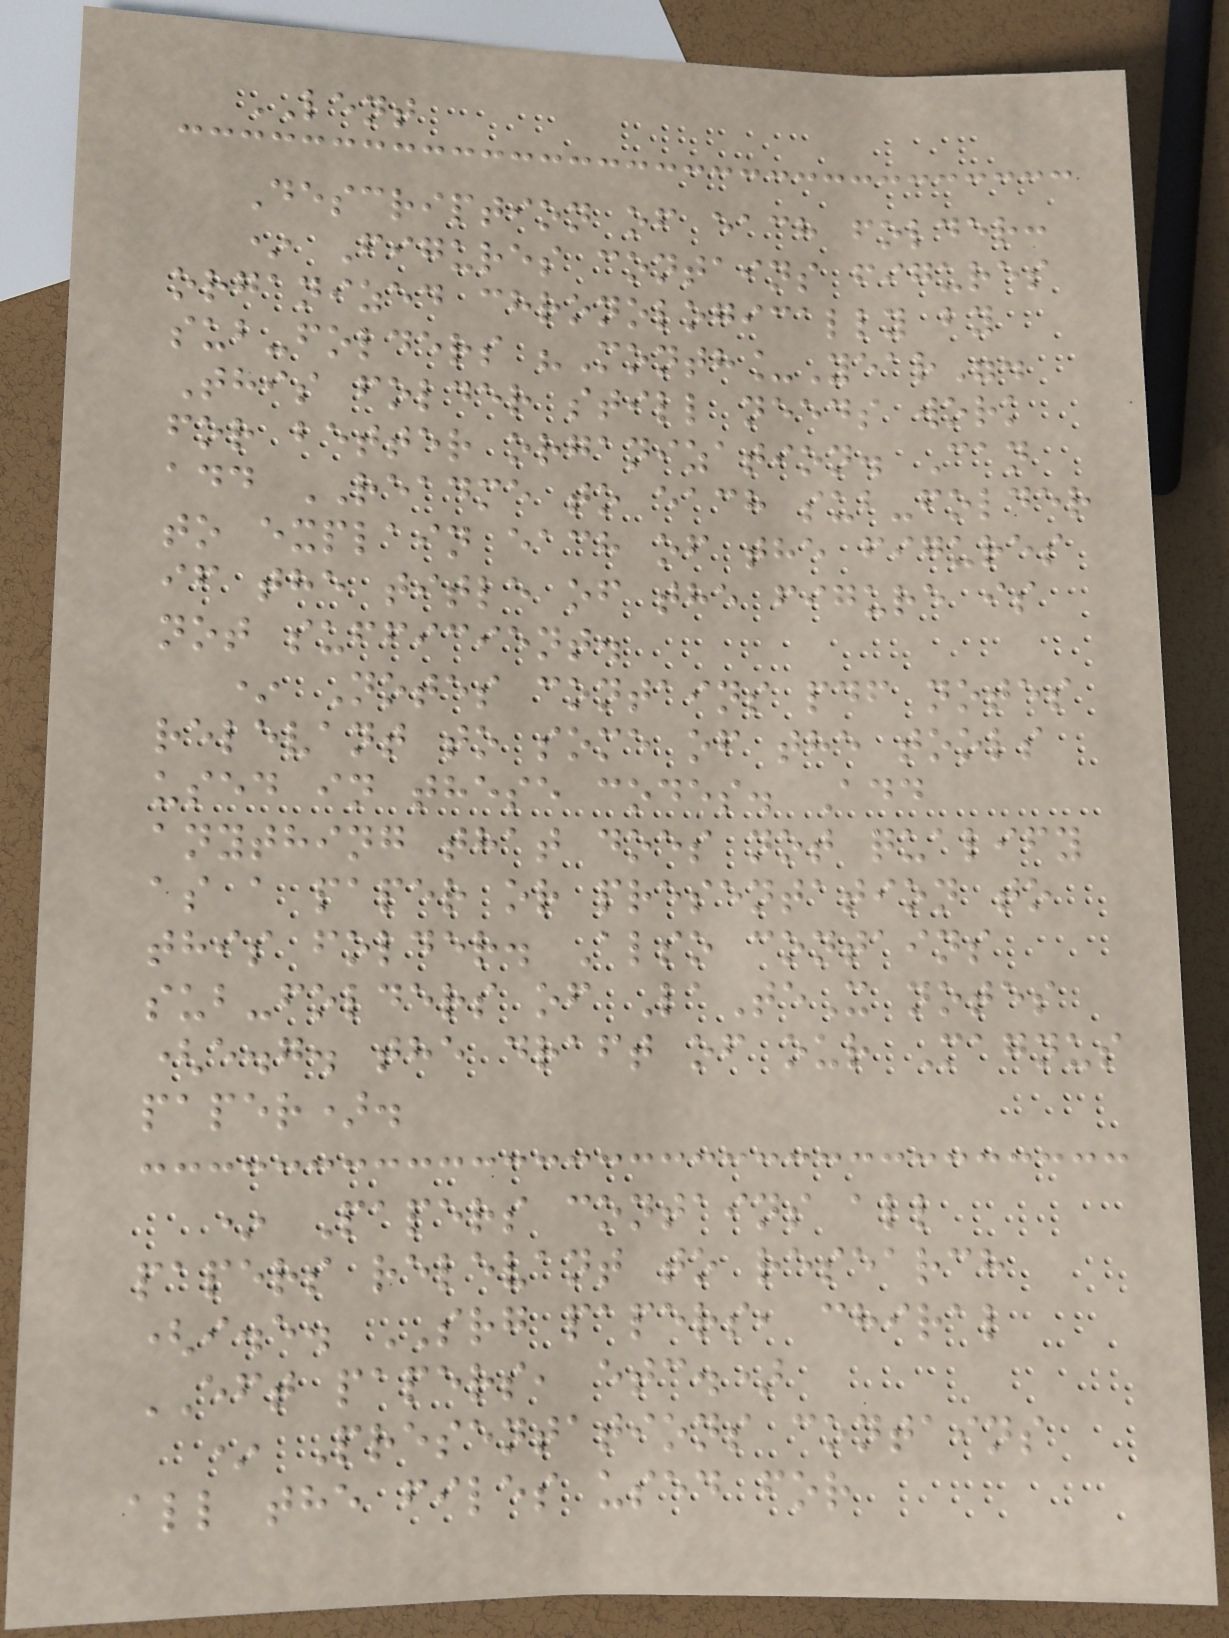LENT
Description of each folder:
* Figures contains figures
organized chronologically by
sub-folders "Month_Year".
This folder still needs work
for better organization. Can
add README to each sub-folder
to explain each of the figures
if the title of the figure is
not sufficient.
* Notes contains pdf notes
relevant to some of the tools
used in these codes. Add
anything that does not qualify
as a paper or presentation to
this folder. Also contains
sub-folders of LaTeX notes
(e.g. the draft of our Magnus
paper).
* Papers contains all
papers relevant to research
(i.e. SRG papers, chiral
EFT papers, etc.)
* Presentations contains
all the files used for
